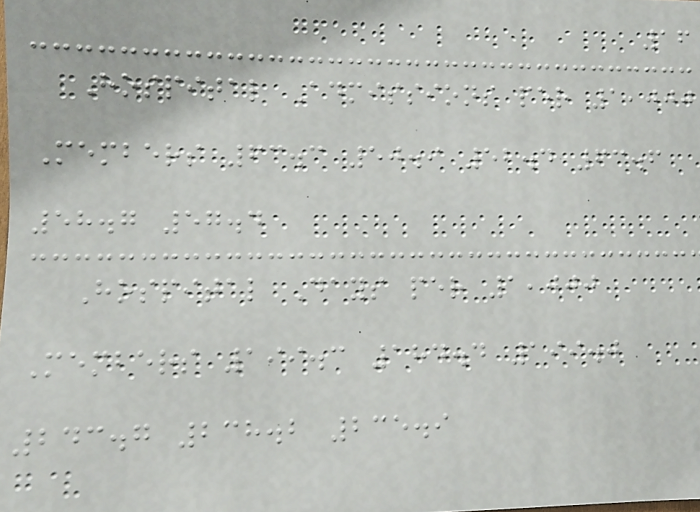16
Hospital Admissions per 1,000
Members 63.3 50.9 52.4 63.6
58.7 57.4
Hospital Days per 1,000
Members 199.3 184.4 199.0
243.7 238.2 235.9
